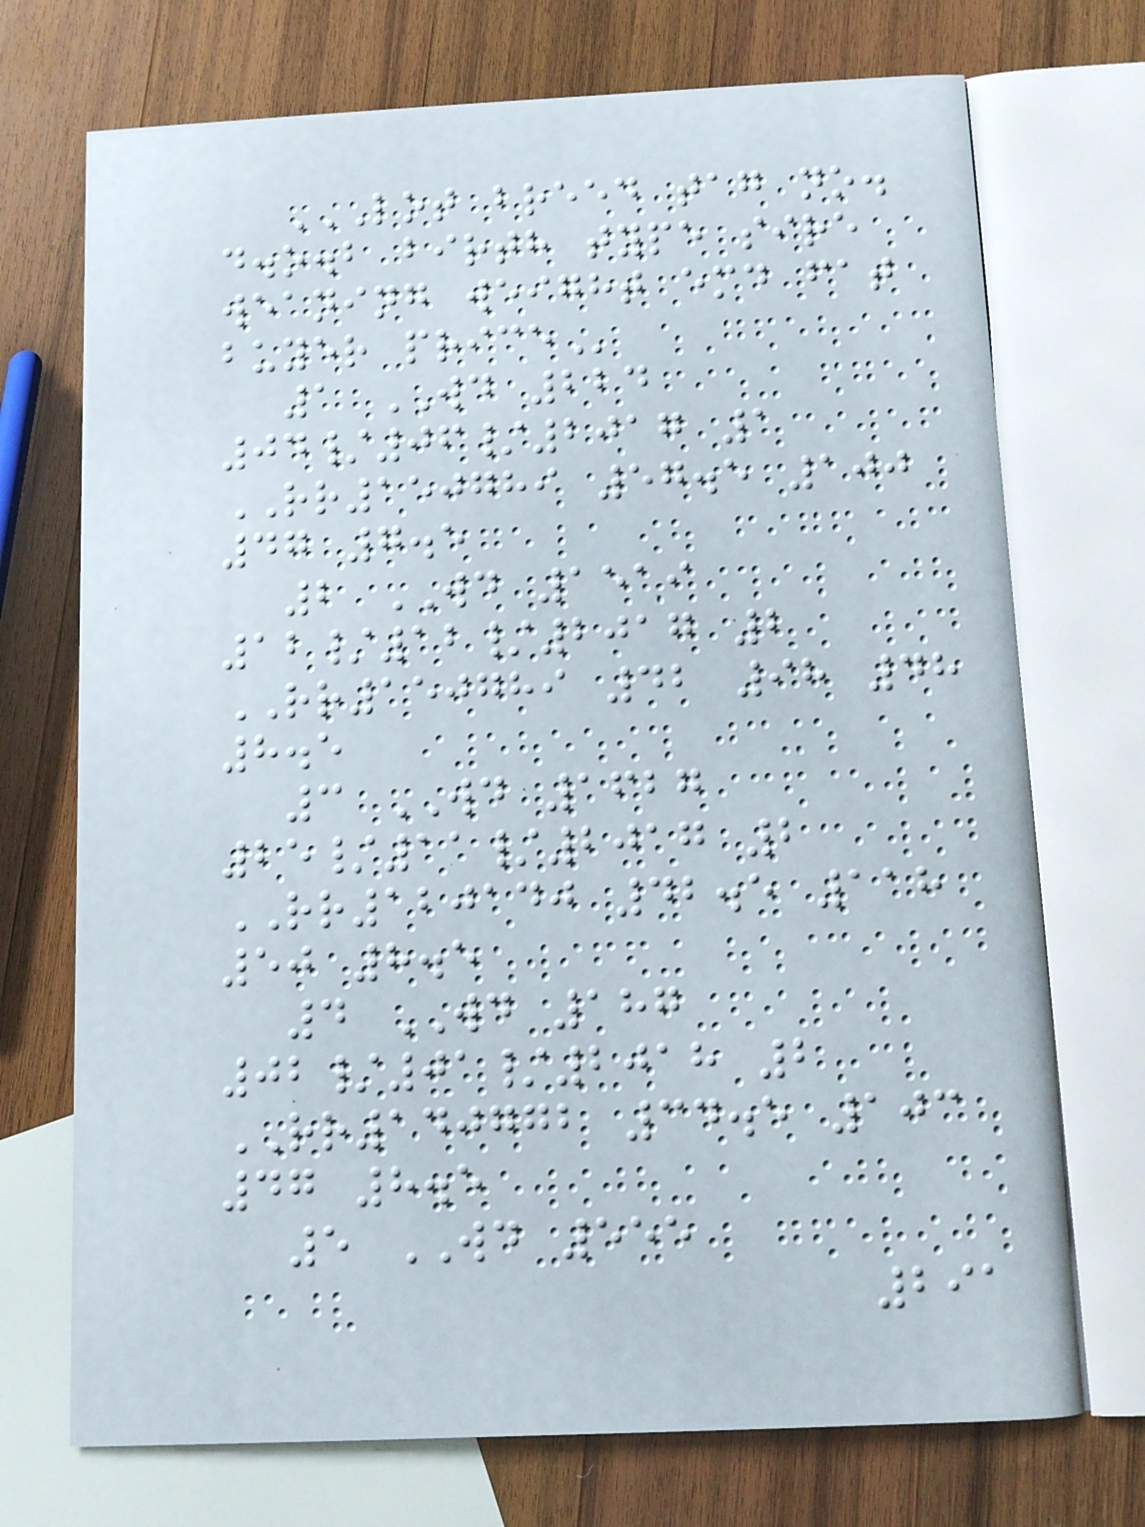LOT BREED TAG NO.
D.O.B BIRTH TYPE SIRE
WEANING WEIGHT EMD FAT
BUYER PRICE
1 WD 224
04/06/2017 1
RR150789 57.5 100
47 7.5
2 WD 1519
12/12/2017 2
RR150789 42 98 48
8.5
3 WD 1627
25/11/2017 2
RR120140 42.5 118
50 8.5
4 WD 187
02/01/2018 2
RR140772 34.5 103
47 8.5
5 WD 555
291
